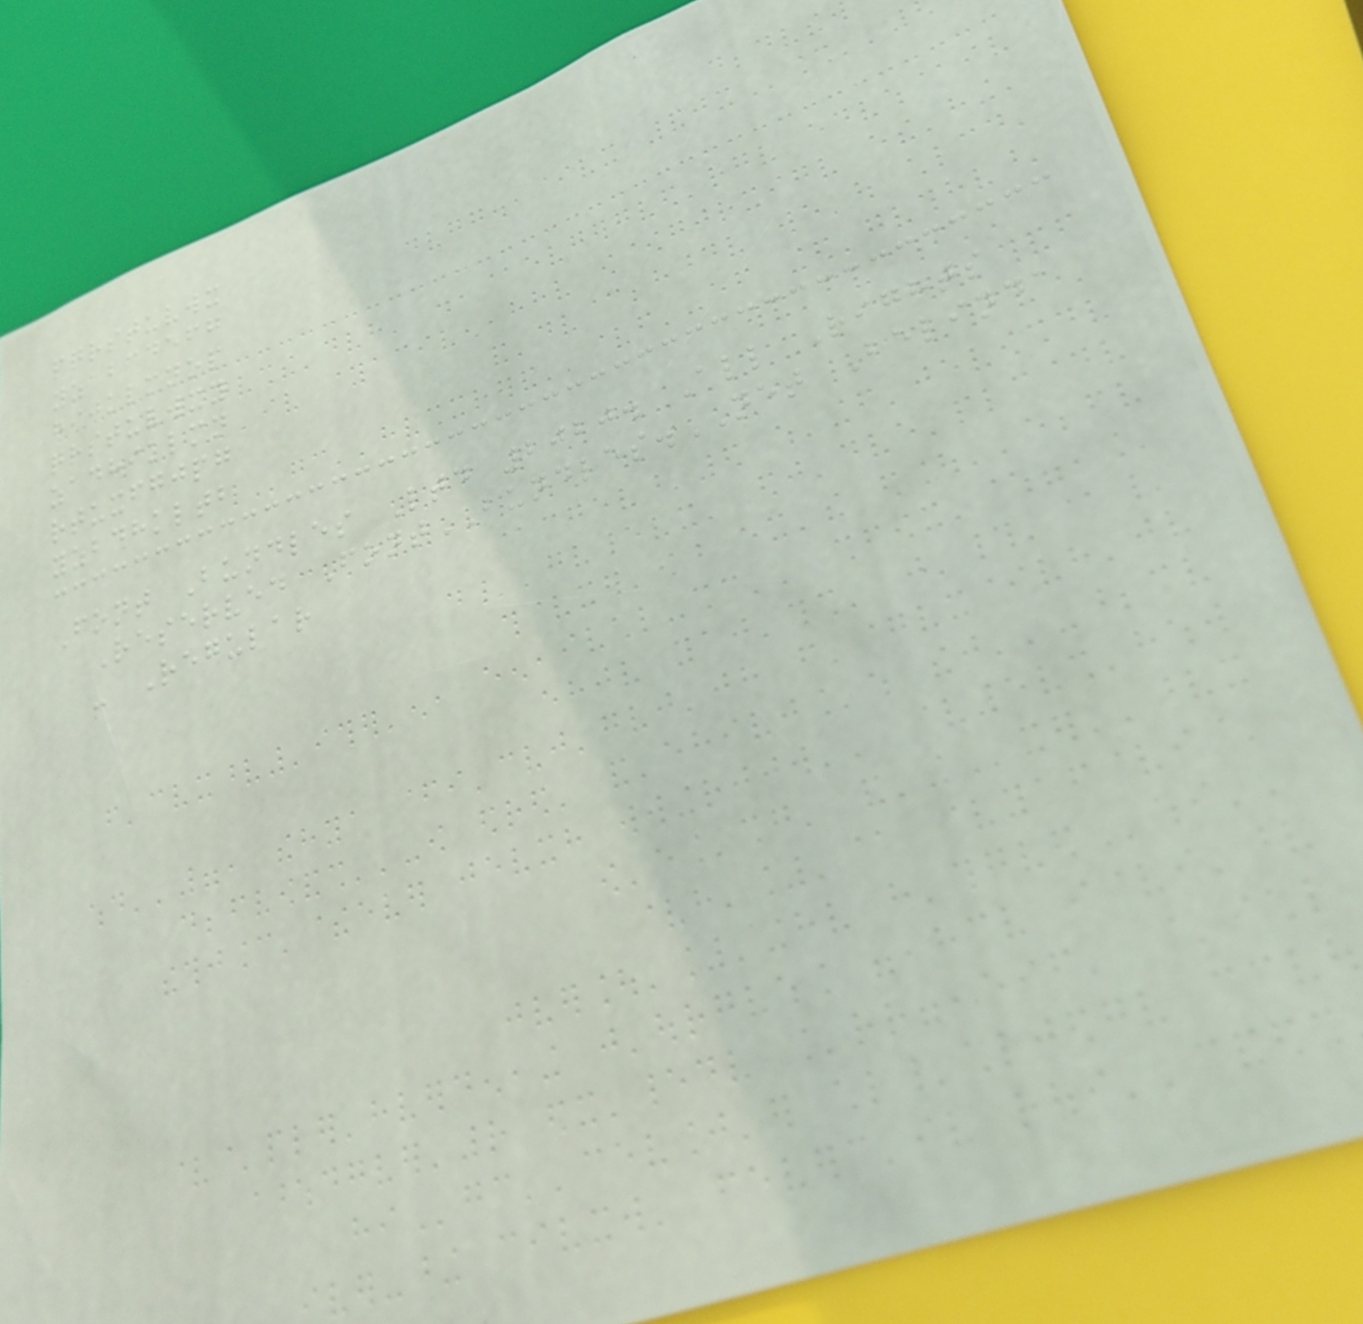pqrstuvwx
yzabcdefg
hijklmnop
qrstuvwxy
zadhiklmn
rtuxfgjpg
yzbdhkltb
Font Bundles Ltd 2020. All Rights
Reserved FontBUNDLES.NET Belinda
- Regular
